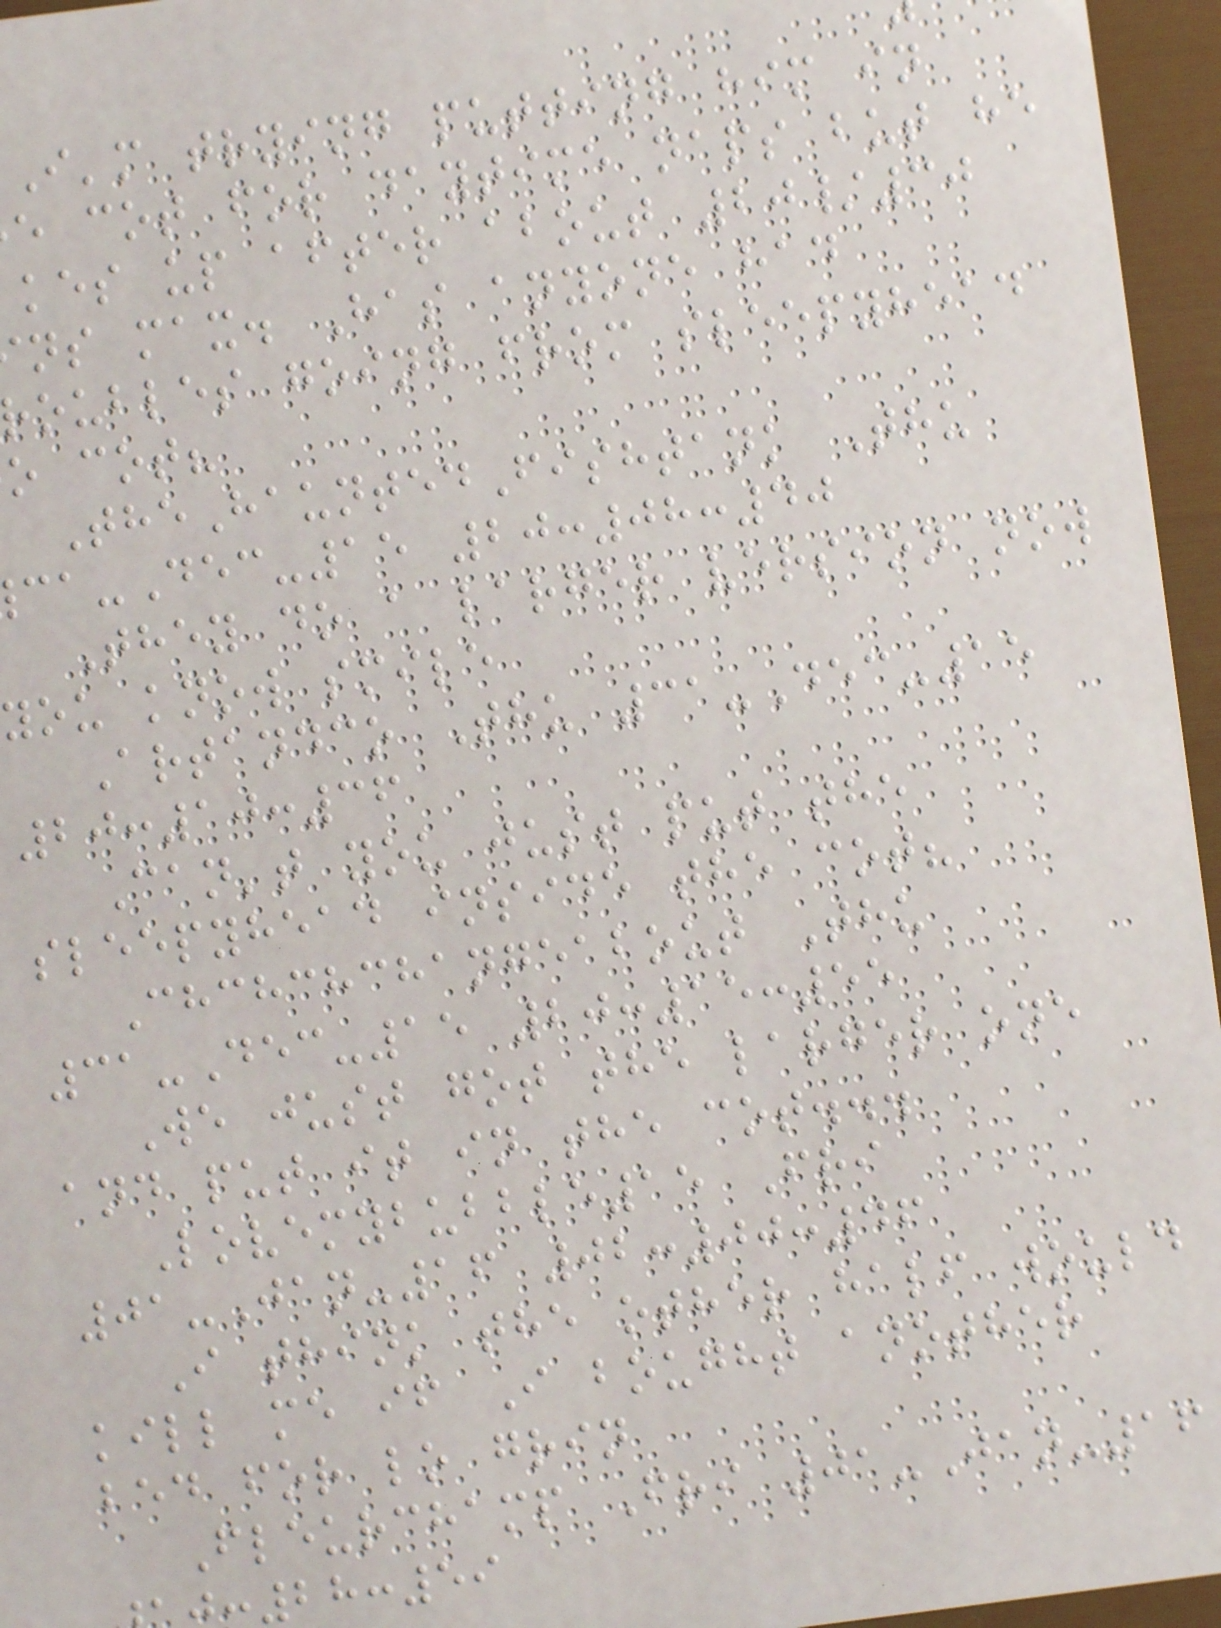I'm trying putting him in
e cot for daytime naps but he
kes up after about 20/30
ns max. Has anyone had
roubles going from sleepyhead
o cot?
TheHauntedFishtank Thu
-Dec-15 20:08:40
They do a larger version now
you know smile
Artandco Thu 31-Dec-15
20:10:36
Can't you just put the
sleepyhead inside the cot?
Chchchchangeabout Thu
31-Dec-15 20:15:55
We just got the larger one
and put it in the cot...
Lovemybubble15 Fri
01-Jan-16 02:00:46
I think the other half would
kill me if I bought another
bed for lo grin
Fleurchamp Fri 01-Jan-16
28:59
